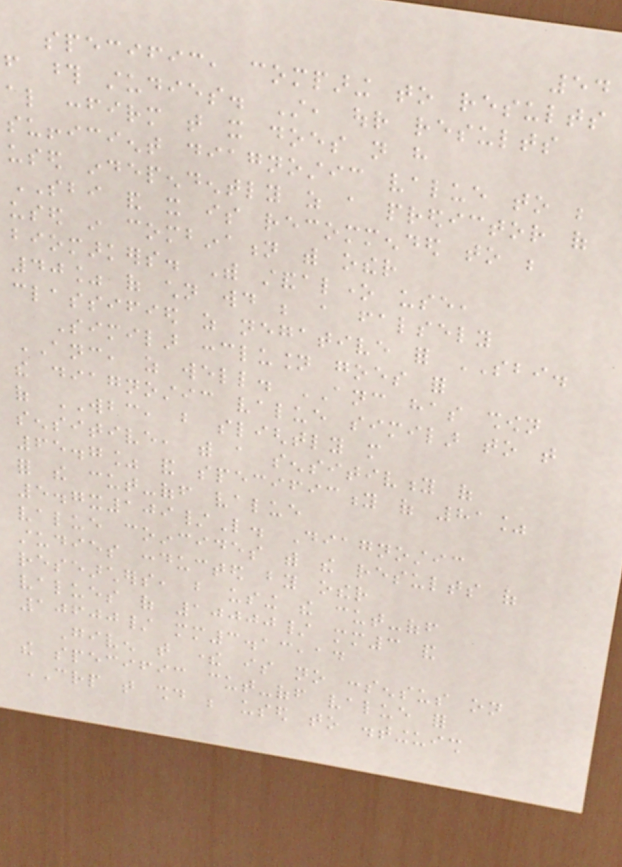54
specific, comparing to results
from those studies. Still, our results
also confirm that it does not have
sufficient diagnostic value to be
used independently as a predictor of
SBI and it is recommended to be
used in combination with other
biomarkers. With standalone use,
40% of children would be a falsely
classified as negative for SBI.
Similar conclusion goes for
ANC, as well. ANC has shown
the diagnostic value similar to that
of WBC, but slightly more
sensitive, with a sensitivity of
65.7% and specificity of 81%
for the cut-off value
5.7x109/L. Diagnostic
value coincides with the results of
studies conducted by other
researchers, but using the cut-off
values of 10000/ mm3 and
10600/ mm3.13,14
Given that there is no consensus on
the specific cut-off value for
CRP that should be used to distinguish
